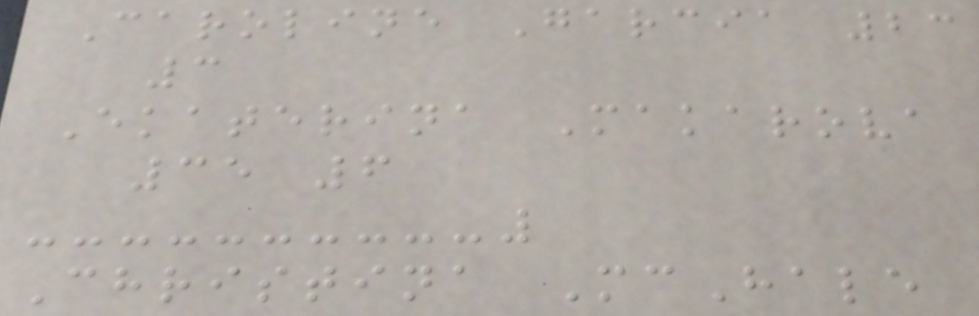Caroline Garcia 23
3
Ekaterina Makarova
35 6
Christina McHale
